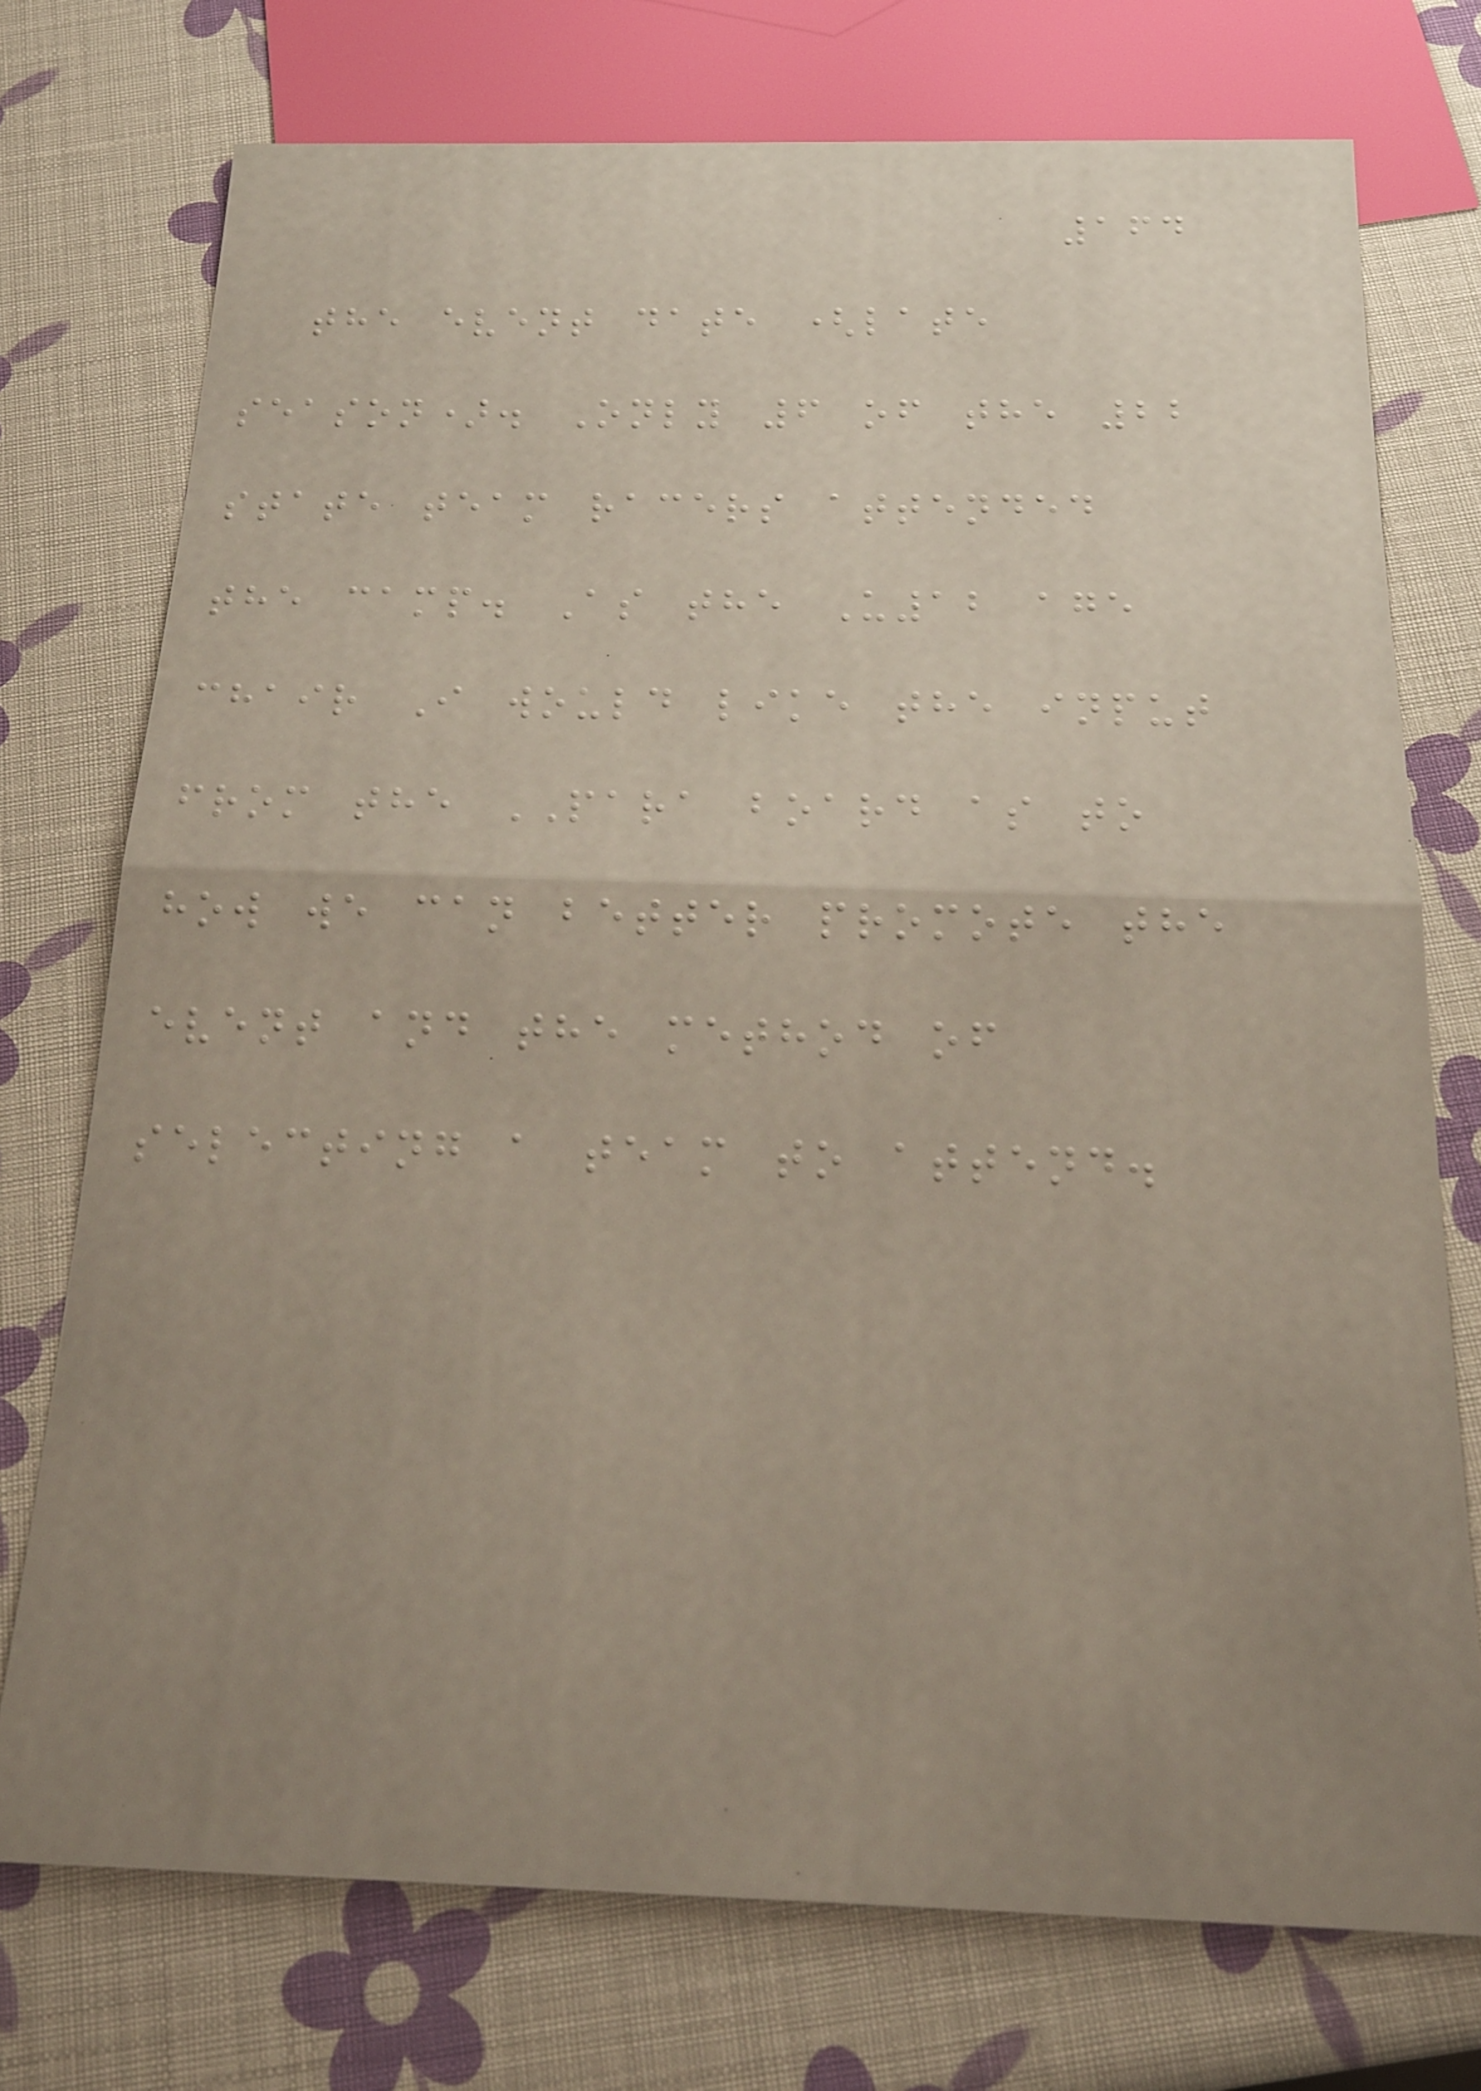164
the event date (late
season). Only 6 of the 22
state team racers attended
the camp. As the U12 age
chair I would like the input
from the PARA board as to
how we can better promote the
event and the method of
selecting a team to attend.
